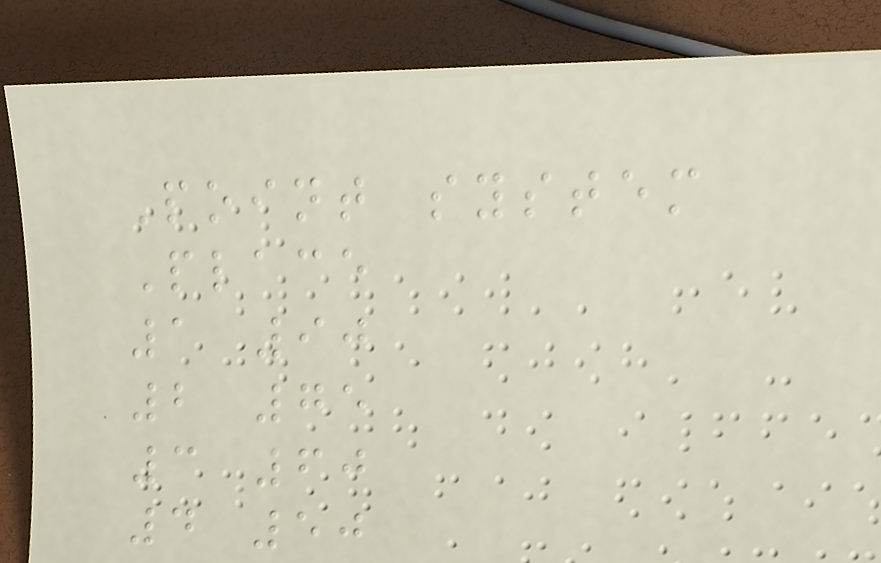Point system
Place
1 90
2 75
3 60
4 50
